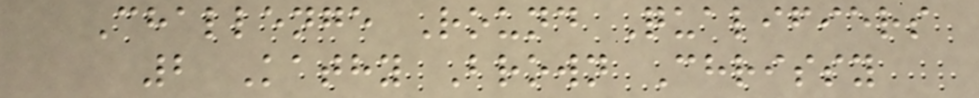Challenge Round Qualifiers
2 Kathy Brown Chrissy
